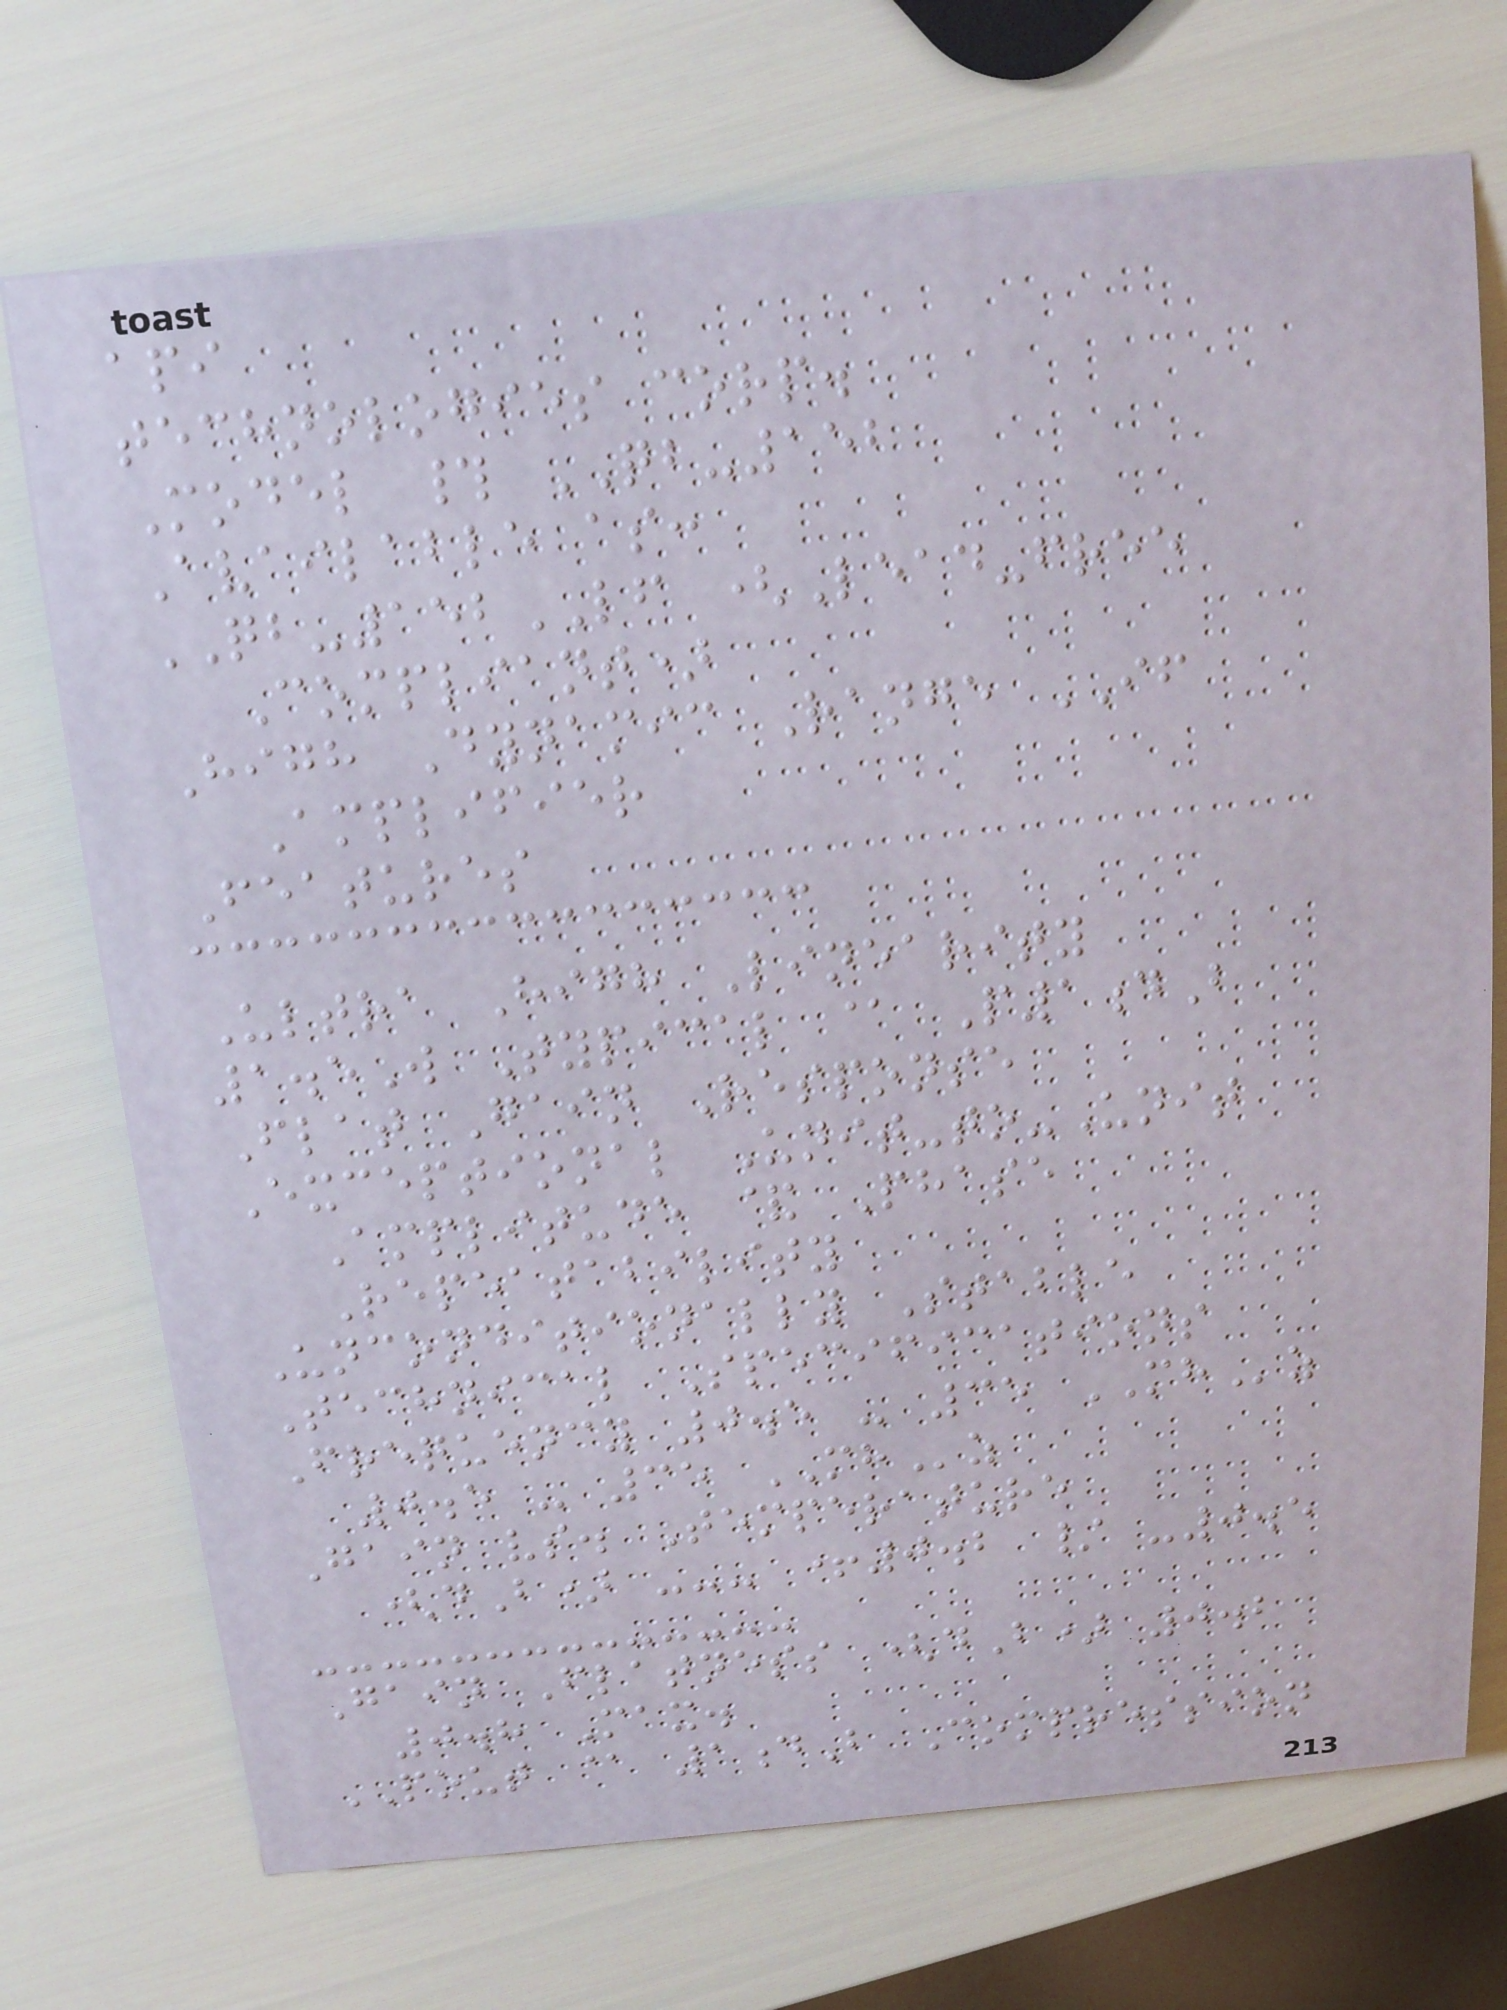api
technologies corp.
Model # QB-152
Available as:
QB-152LF (Lead-free
Compliant)
High Dynamic Range IF
Amplifier
Features
Ultra High Linearity
1.5W Typical @ P1dB
Flat Gain Response
Exceptional Unit-to-Unit
Amplitude & Phase
Repeatability
Unconditionally Stable
Technical Specifications
Frequency 0.5 - 35 MHz
0.5 - 35 MHz
Gain vs. Temperature
(dB) --- +0.2 / -0.5
Gain Flatness (dB) 0.2
0.8 Max.
POUT @ 1dB Compression
